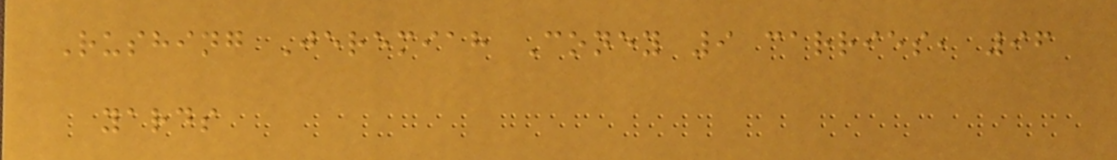Rushing Jeremiah Coney 9 carries, 96
yards
